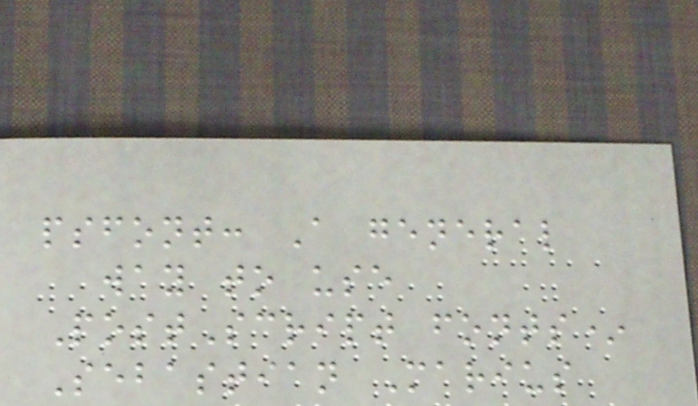psfont: A general
way to use
PostScript fonts*
Sebastian Marius
